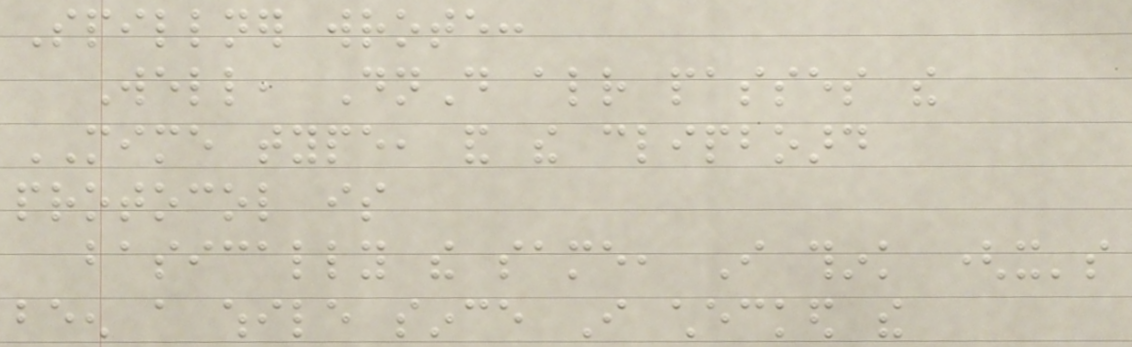Spillner wrote:
Well, DnD already passes the
MIME type, and the clipboard
protocol is
basically the same, I think (it's
been a while since I checked the
